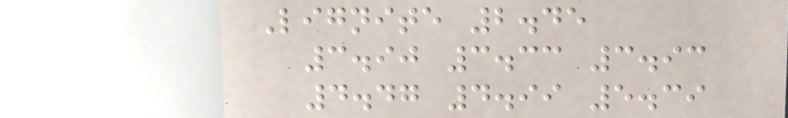Lignite 2.45
3.90 3.33 3.93
4.47 4.99 5.39
